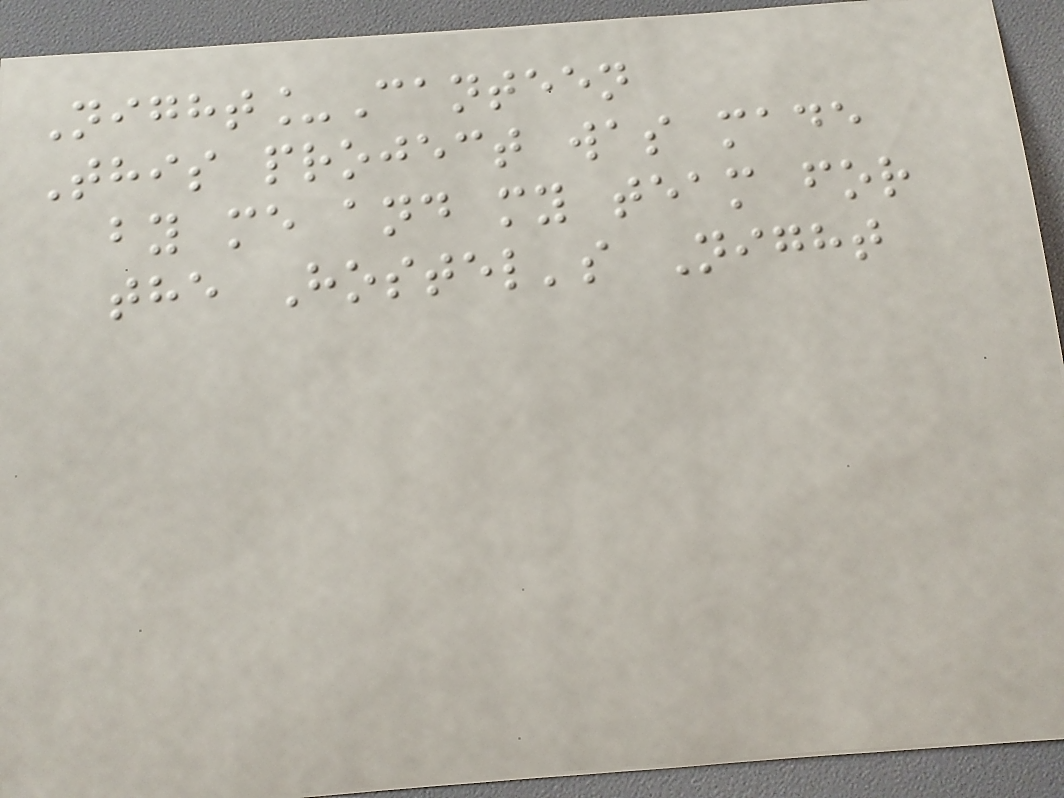Night_Canteen
This project was made
by me and my team for
the Hostel's Night
